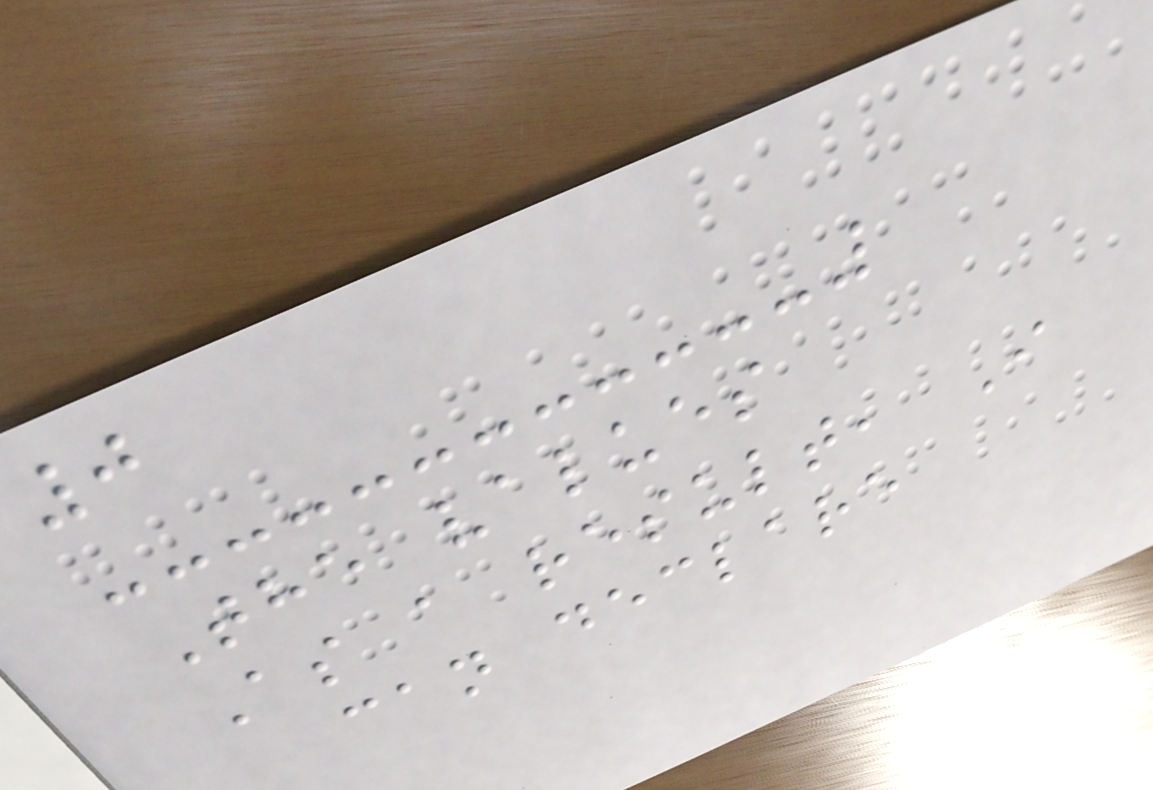0
The values
As a result, I
can declare
